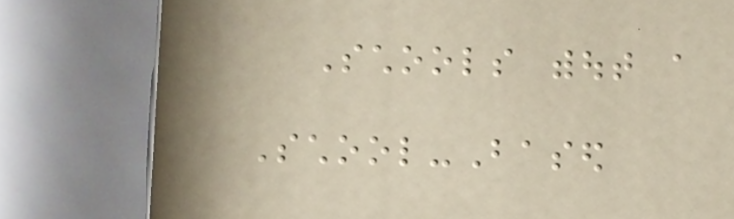Schools without a
School-Based
